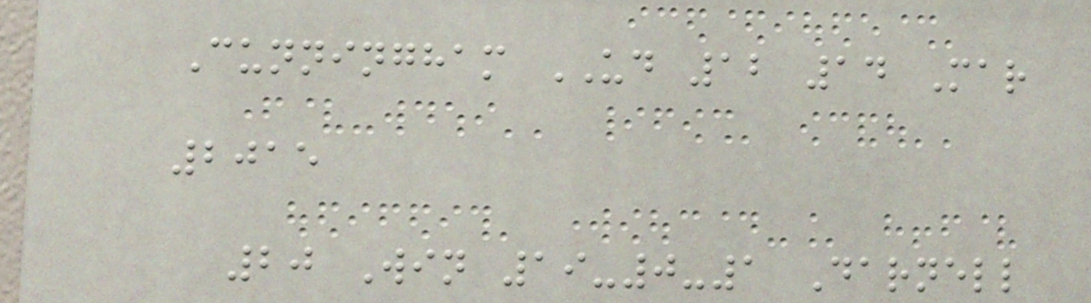Cunningham UD 12 14 Mar
2015
20 Win 19-0-1 Darnell
